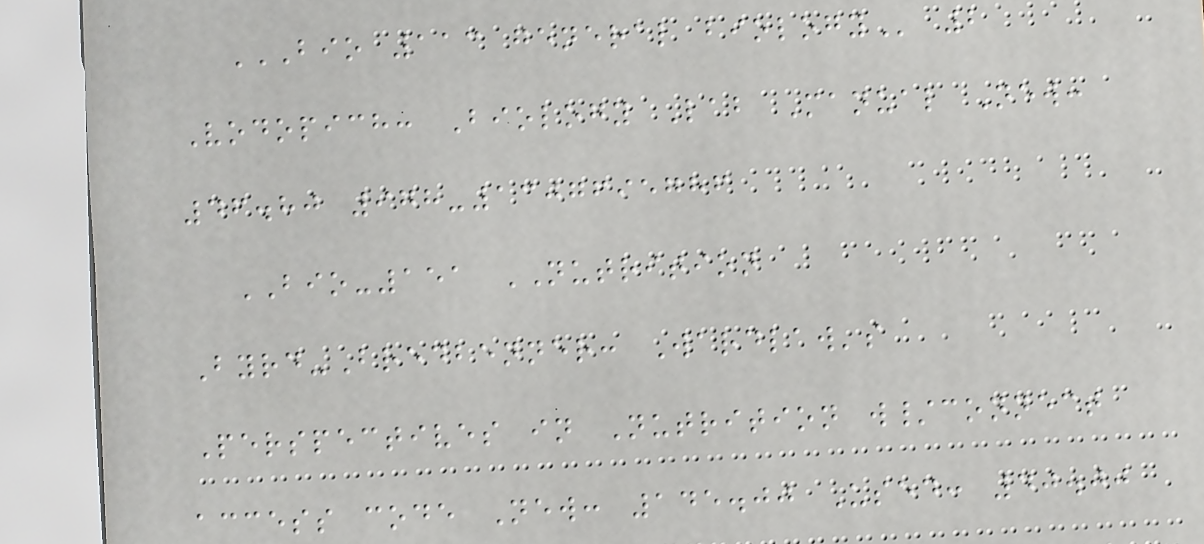BIO 113 GENERAL BIOLOGY 2
Vodopich: Biology Lab Manual New:
46.80 978-1307695786
BIO-151 NUTRITION
Byrd-Bredbenner: Wardlaw's
Perspectives in Nutrition w/connect
access code New: 145.00 Used: 40.00
